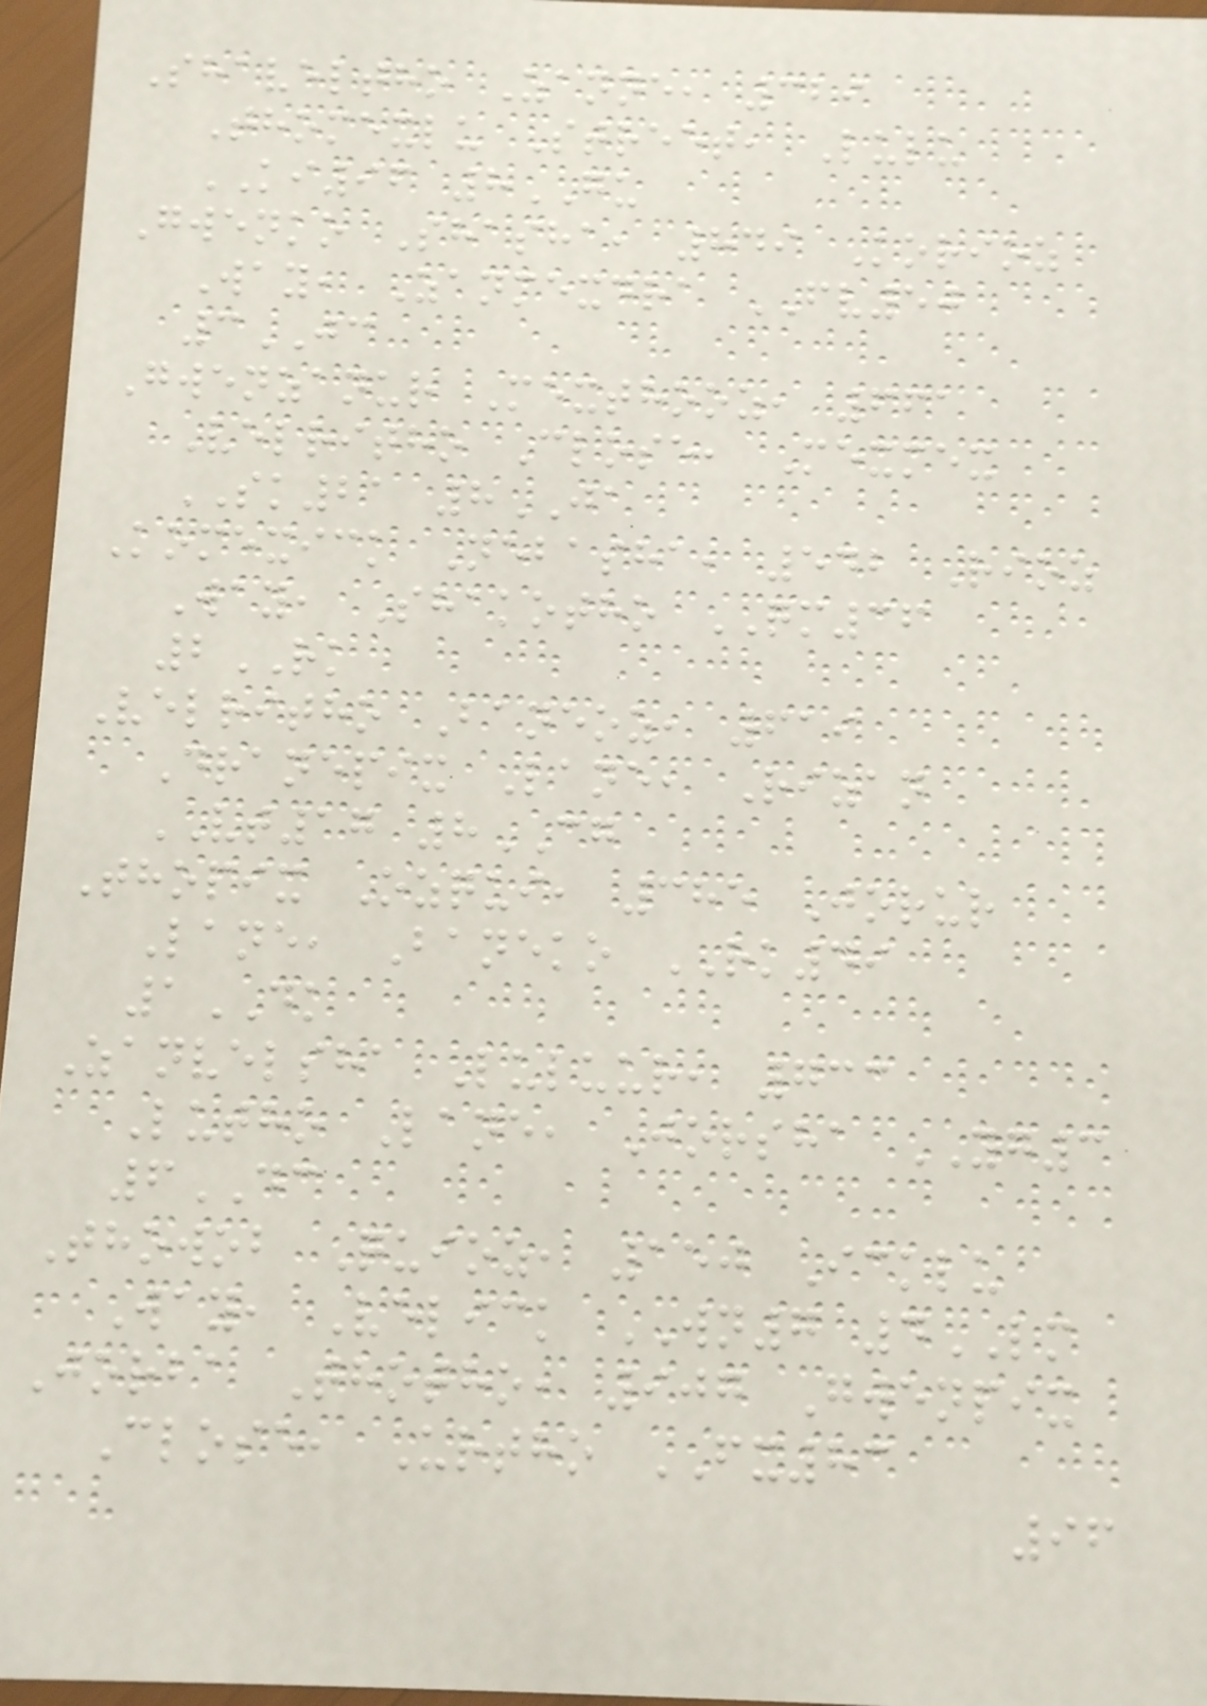Shaveltho Zanne, 329
Thomexlu Street, Lulu
KI96 8GU
Gwenko Shasha, 849 Korioz
Way, Zanmexdra FV50
3JC
Gwenzanur Mexthooz, 661
Velritho Close, Mexmex
SK21 8JA
Komexick Nebasha, 542 Rioz
Way, Shakotho QM36
2RK
Velritho Baneoz, 619
Dranepix Lane, Rizan
VT17 8CG
Thopix Ozqui, 385 Jorur
Lane, Baneko RK49
1DK
Zanvelsha Luluur, 733
Lutho Lane, Jorsha YG3
6DC
Thowob Quioz, 150 Icklu
Way, Velick WN7 4LM
Jorba Thotho, 907 Gwenpix
Close, Urtho FX83
96
